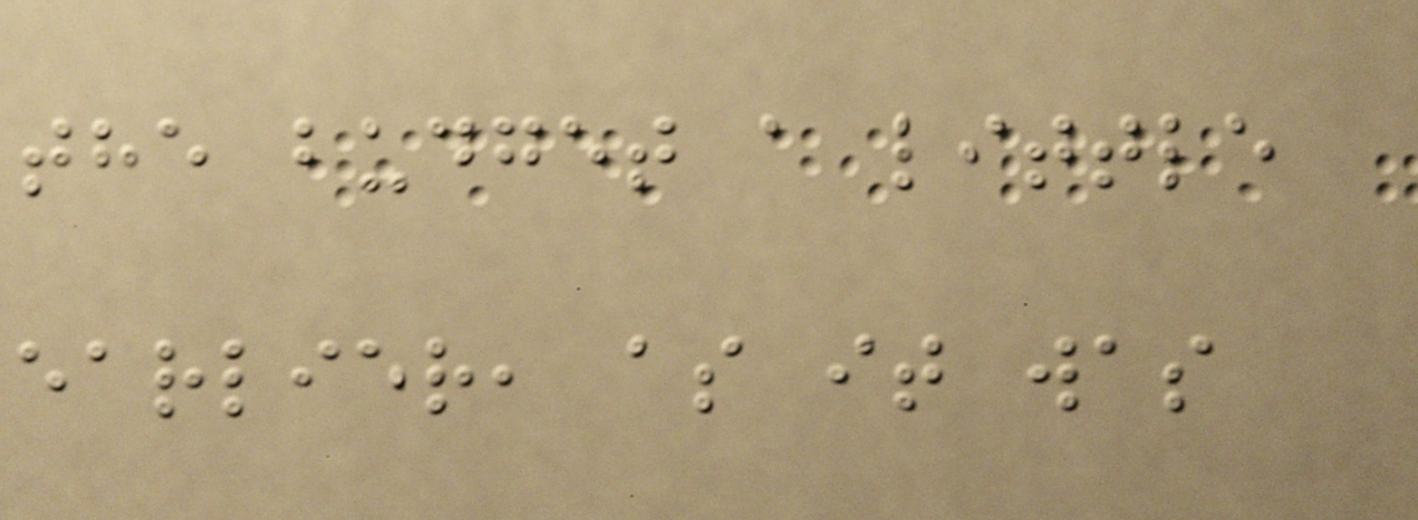the budget a little
earlier, as it was
